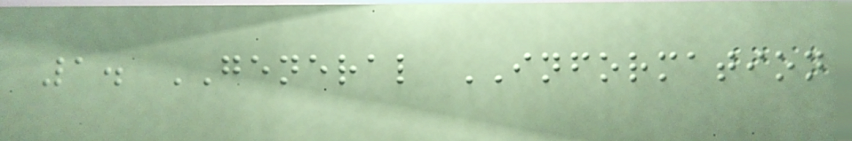1. GENERAL INFORMATION
